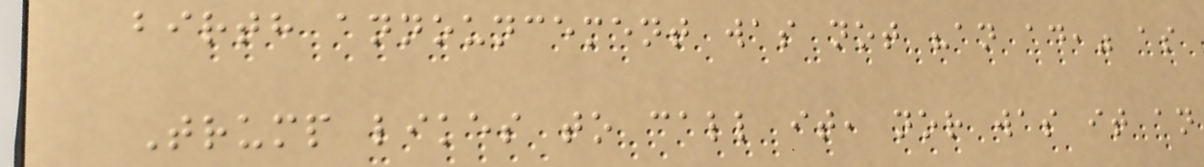birth announcement was not "an ad," as
Trump likes to call it, nor was it an
